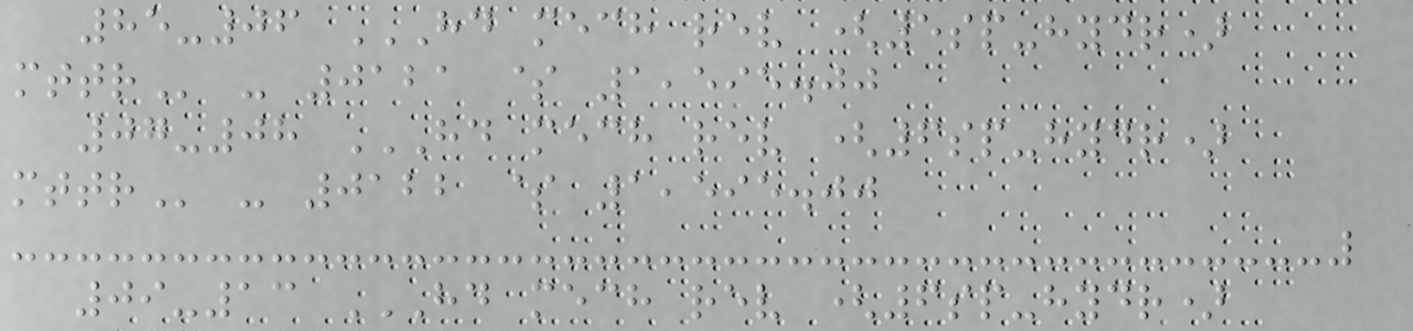85-06 HD MECH REV (5SP-HYDR)
MTTR - 0121 $ 1,595.00
07-08 HD MECH REV (6SP-HYDR)
MTTR - 0122 $ 1,595.00
09-13 HD MECH REV (6SP-HYDR)
